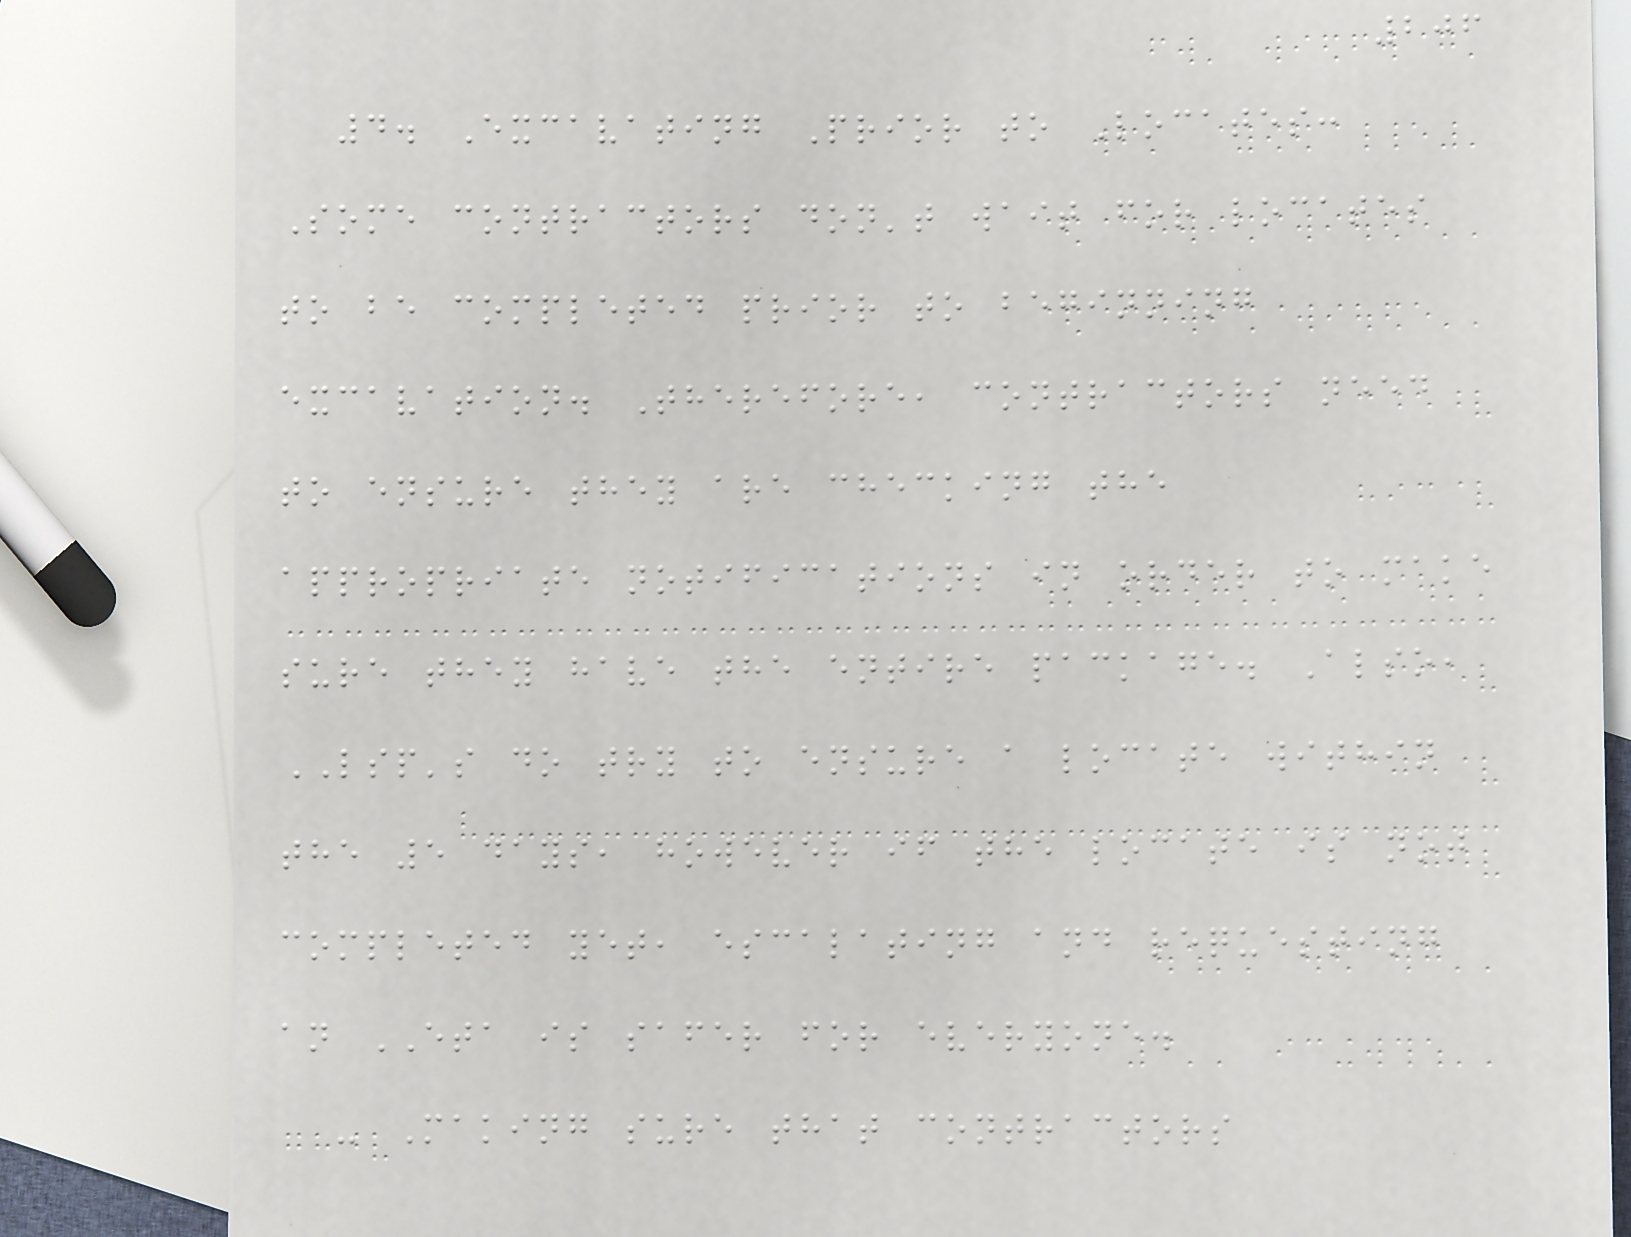206
4. Excavating Prior to Locates:
Some contractors don't wait for locates
to be completed prior to beginning
excavation. Therefore, contractors need
to ensure they are checking the
appropriate notifications in order to make
sure they have the entire package. Also,
LSP's do try to ensure a locate within
the 5 days, however if the locate is not
completed yet, escalating and requesting
an ETA is safer for everyone.
- Making sure that contractors
